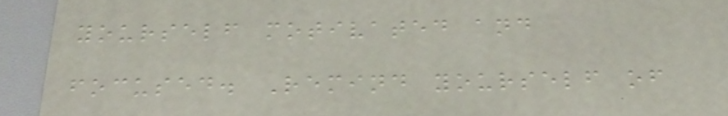yourself motivated and
focused. Remind yourself of
